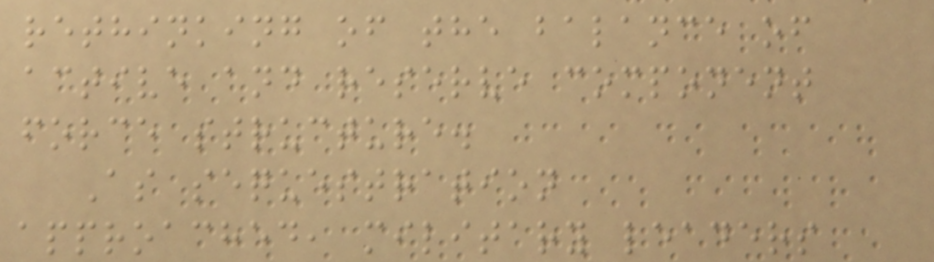rethinking of the balance of
active and reserve component
force structure.
As sequestration
approached, military leaders
